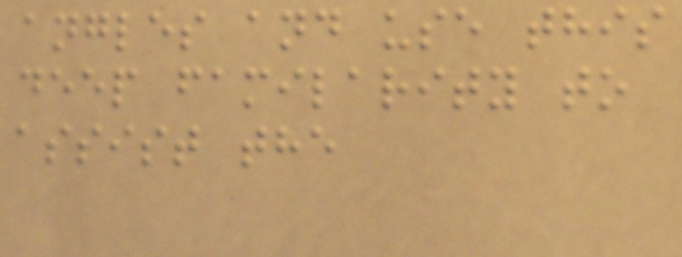angles and use this
deep familarity to
assist the
